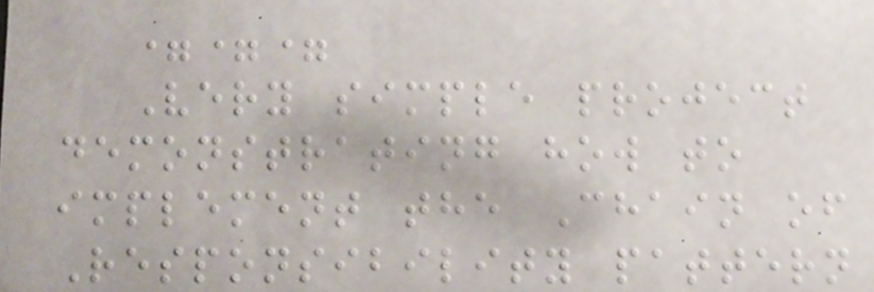===
Very simple project
demonstrating how to
implement the Chain of
Responsibility pattern
